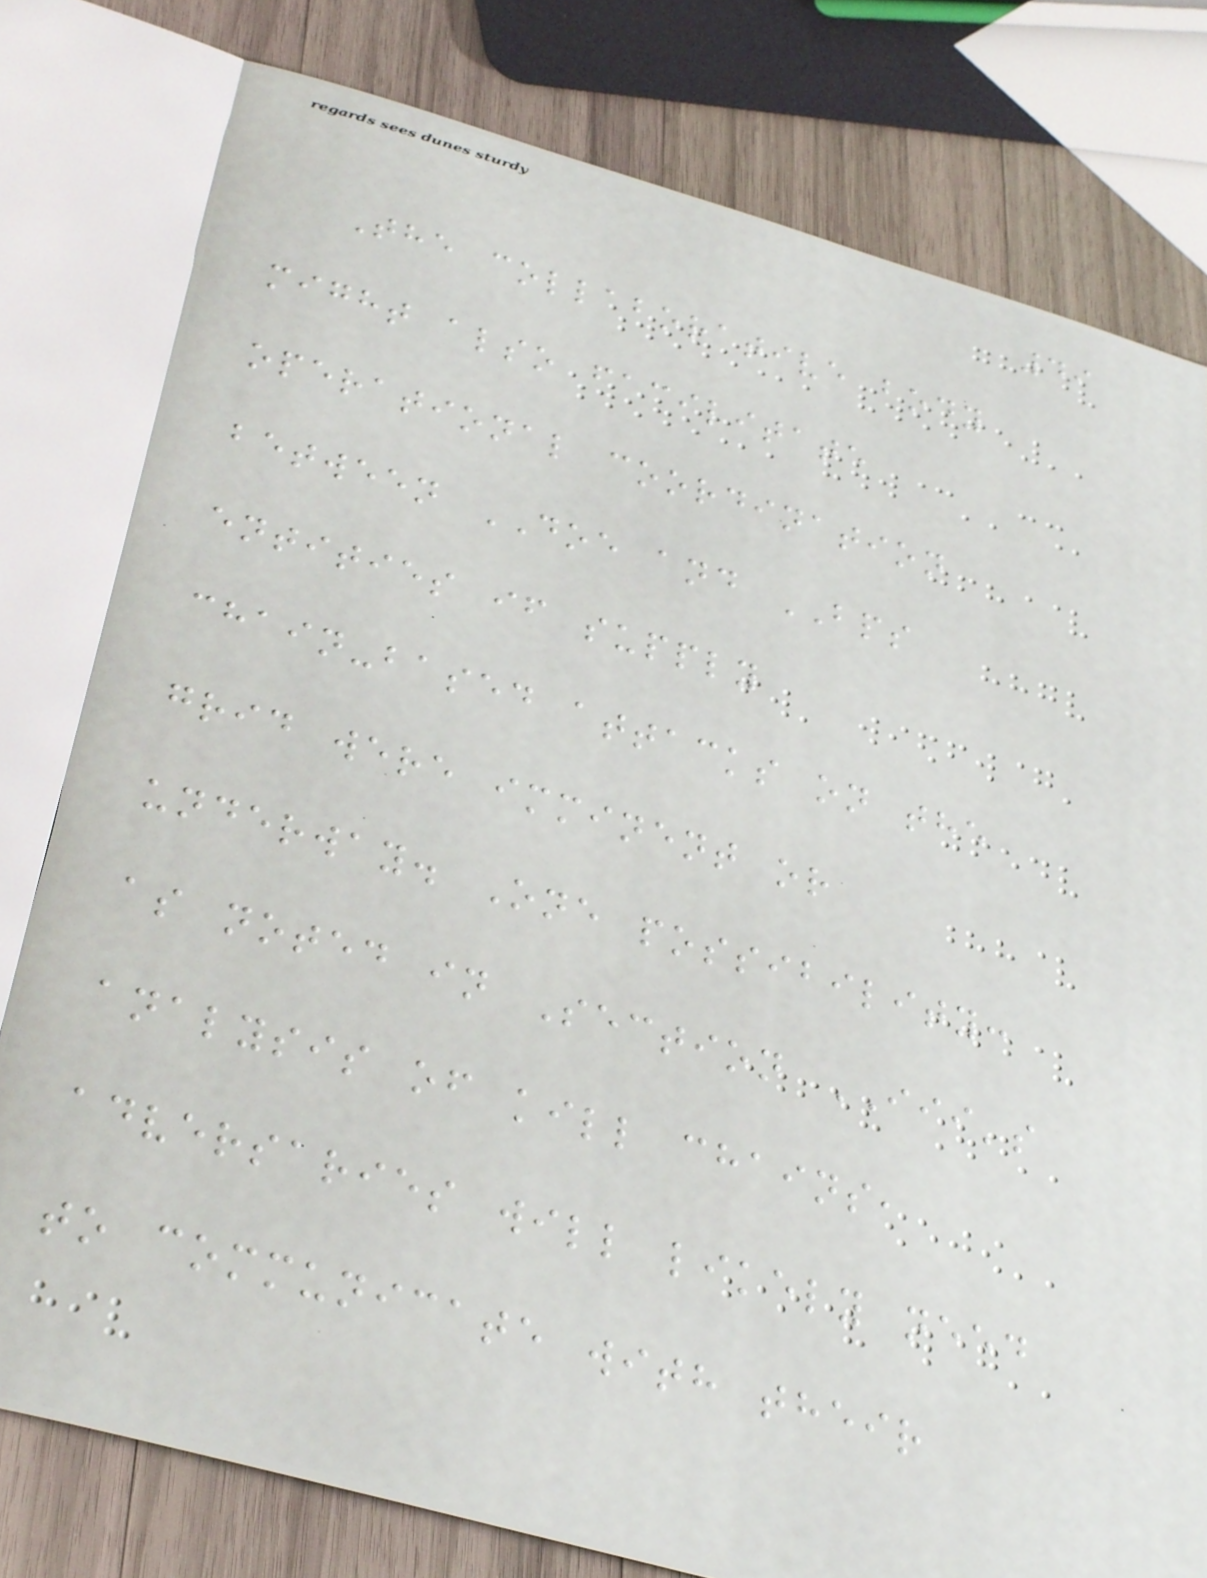49
The collaborative body
might also facilitate
operational coordination
between DOE and BPS
entities if supply
chain-based attacks on the
grid were imminent or
underway. One possibility:
as noted in Section III's
analysis of kill chains,
adversaries will likely need
to communicate with their
